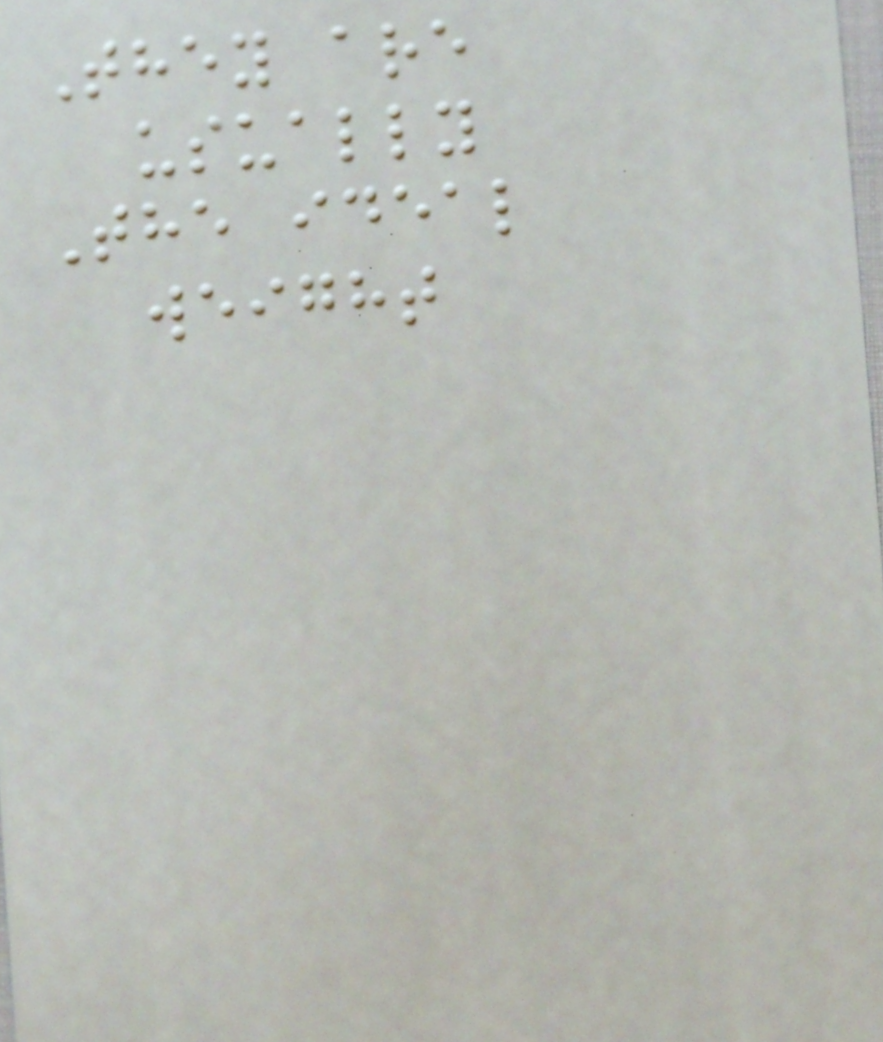They are
usually
The ideal
weight
